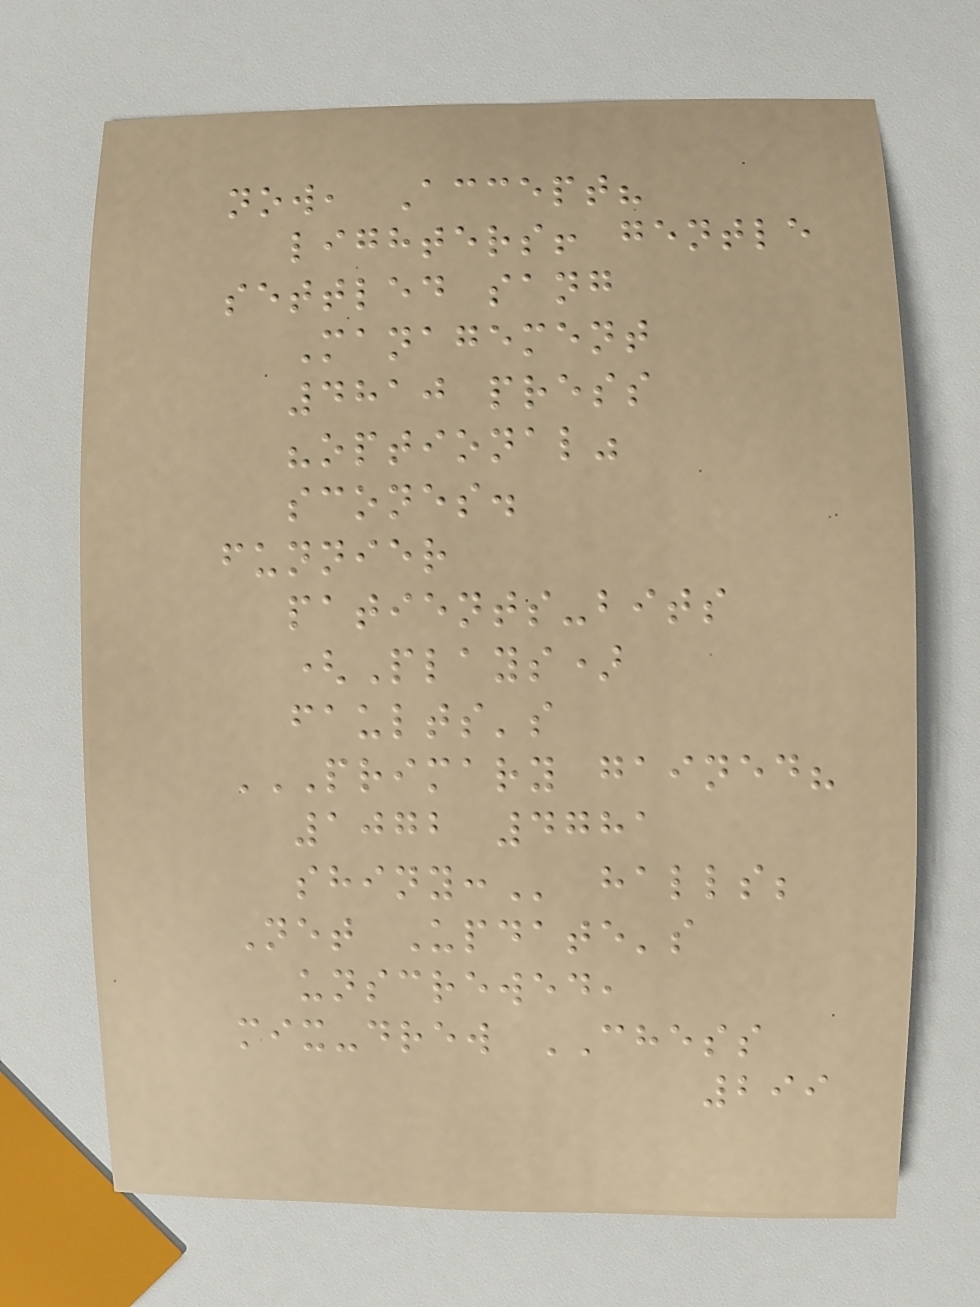now, Accept?
lighters! gentle
settled sang
Management
4810 press
"optional"
scones.
funnier
patients-bits
(Plays)
faults's
PRIMARY GAINED?
1072 4781
SHINY: halls;
Net Update's
unscrewed,
mix-drew CHESS
299
